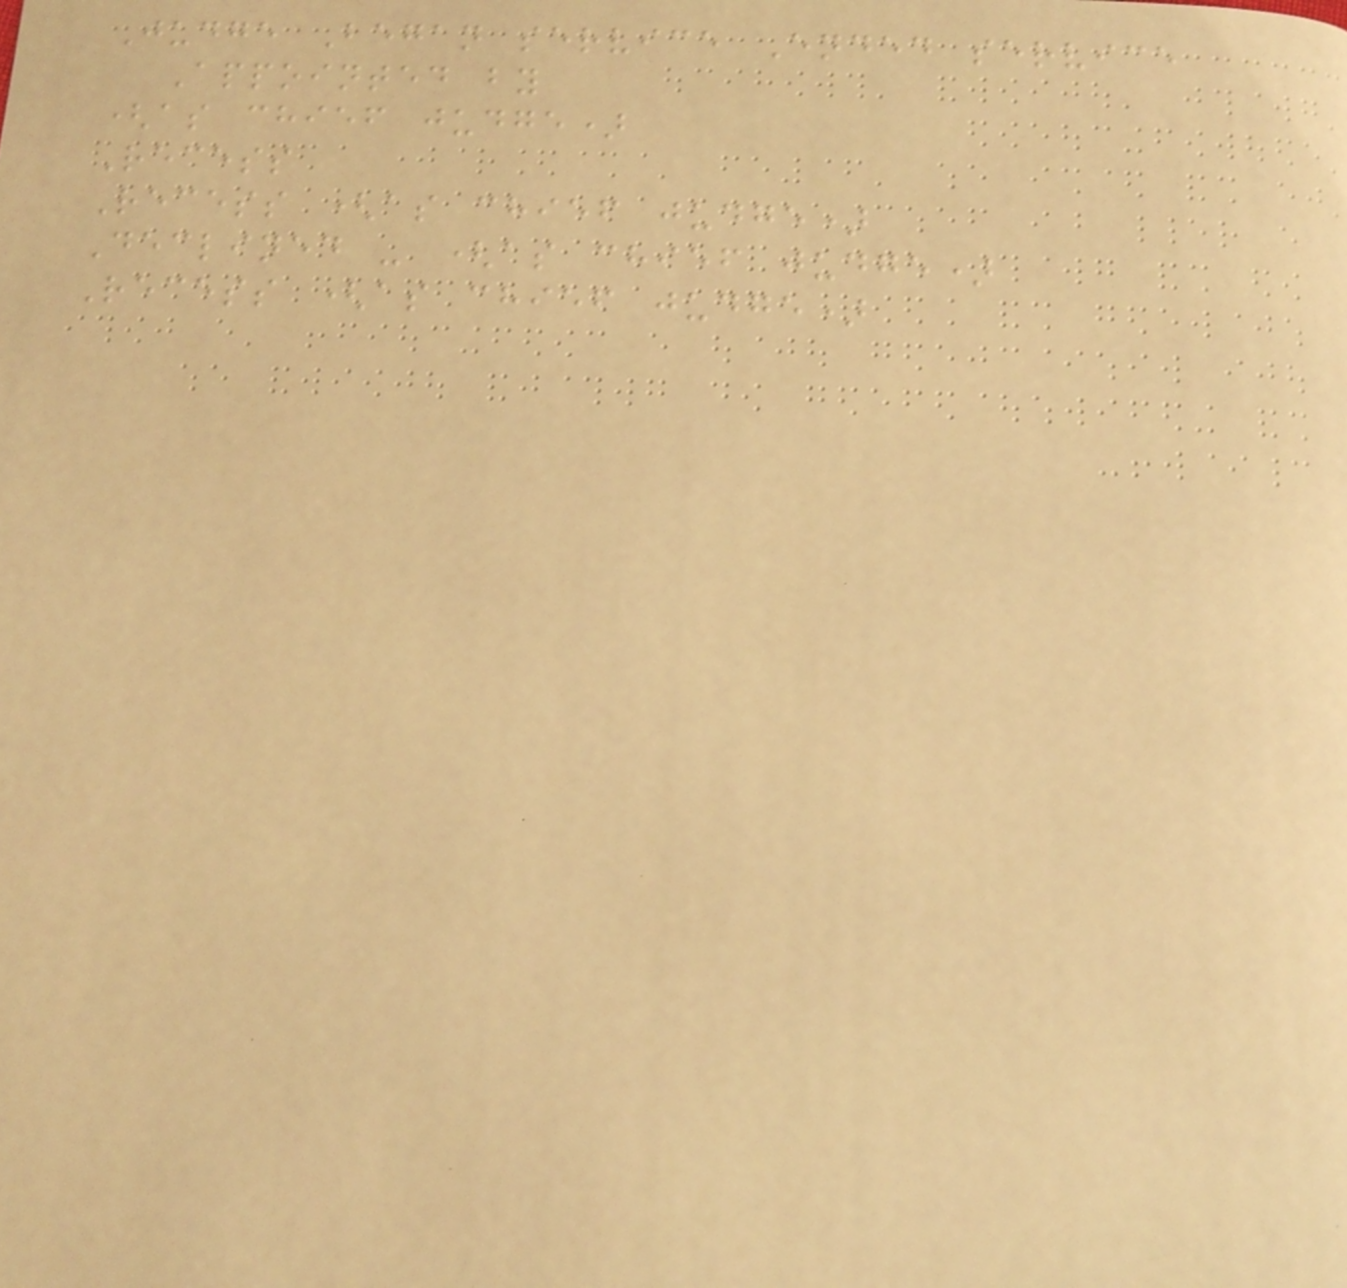Judge Began service Ended service
Appointed by
(as chief judge)
Recess
Recess (as chief judge)
Declined - (as chief judge)
Recess (as chief judge)
